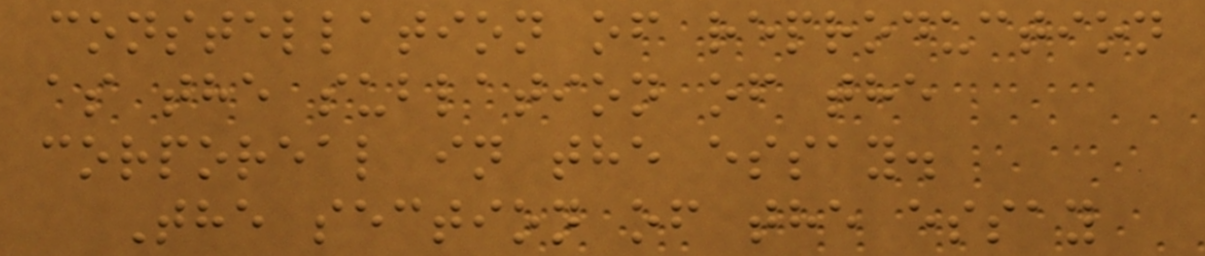constellation of reproduction
as the sublation of the
corporeal in the essay.
The section of the essay
